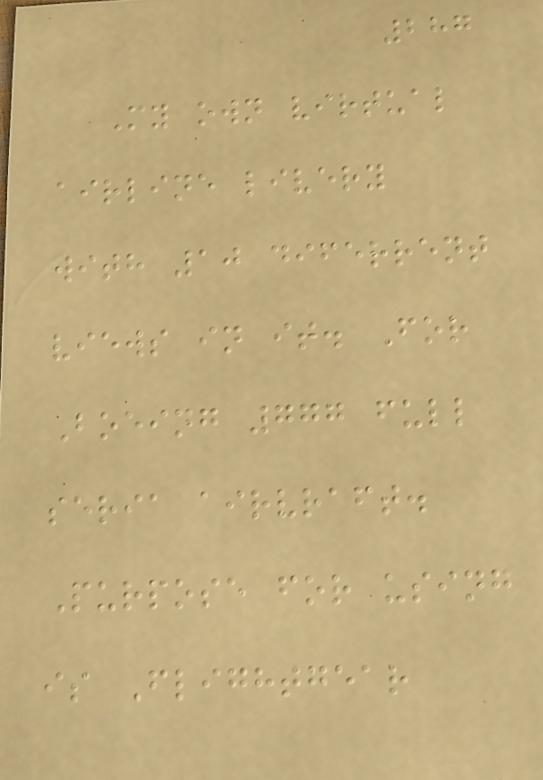287
My own virtual
airline livery
with 10 diferrent
views in it. For
Boeing 777 full
seria airvraft.
Purpose for using
is Flightgear
